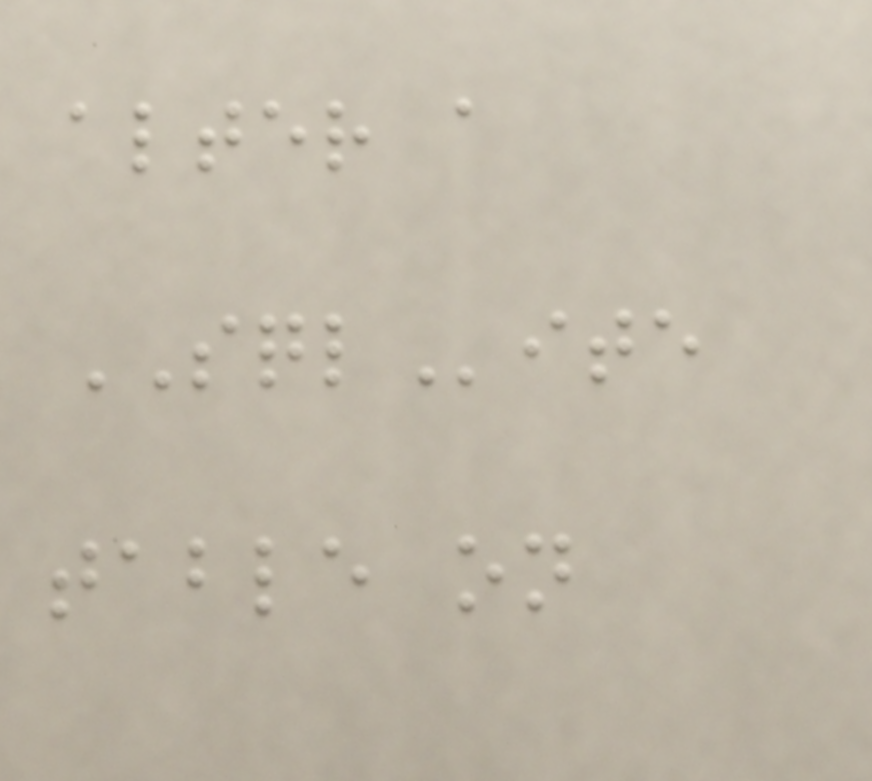alter a
SQLite
table on
